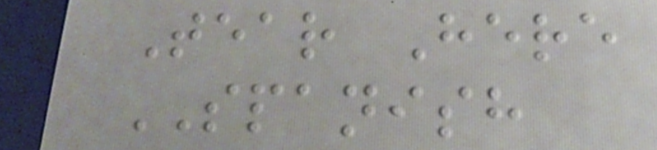Tear Here
SPANISH
